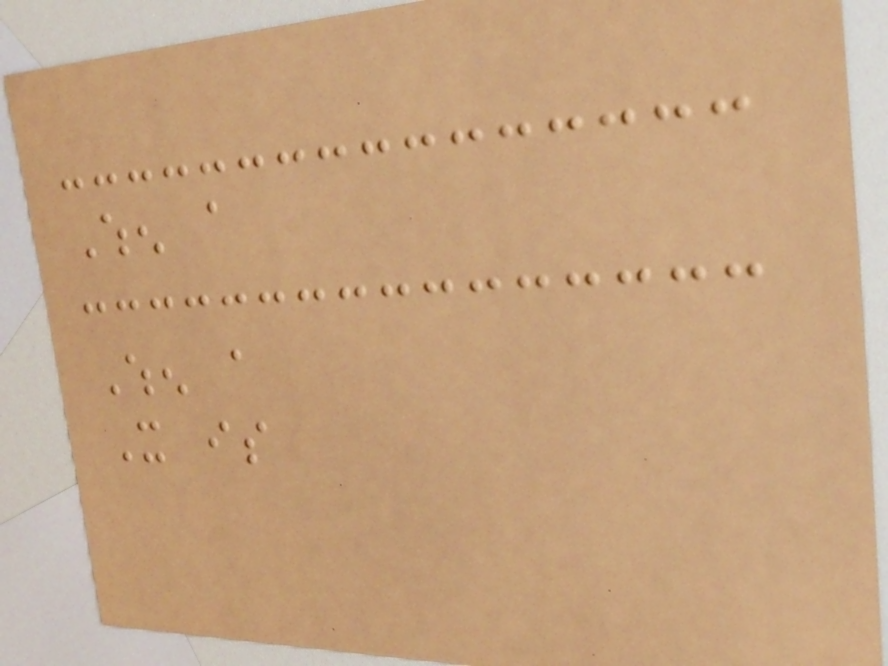When a
When a
It is
